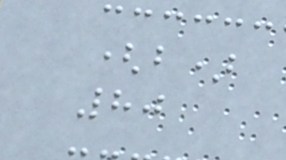(b)
80
